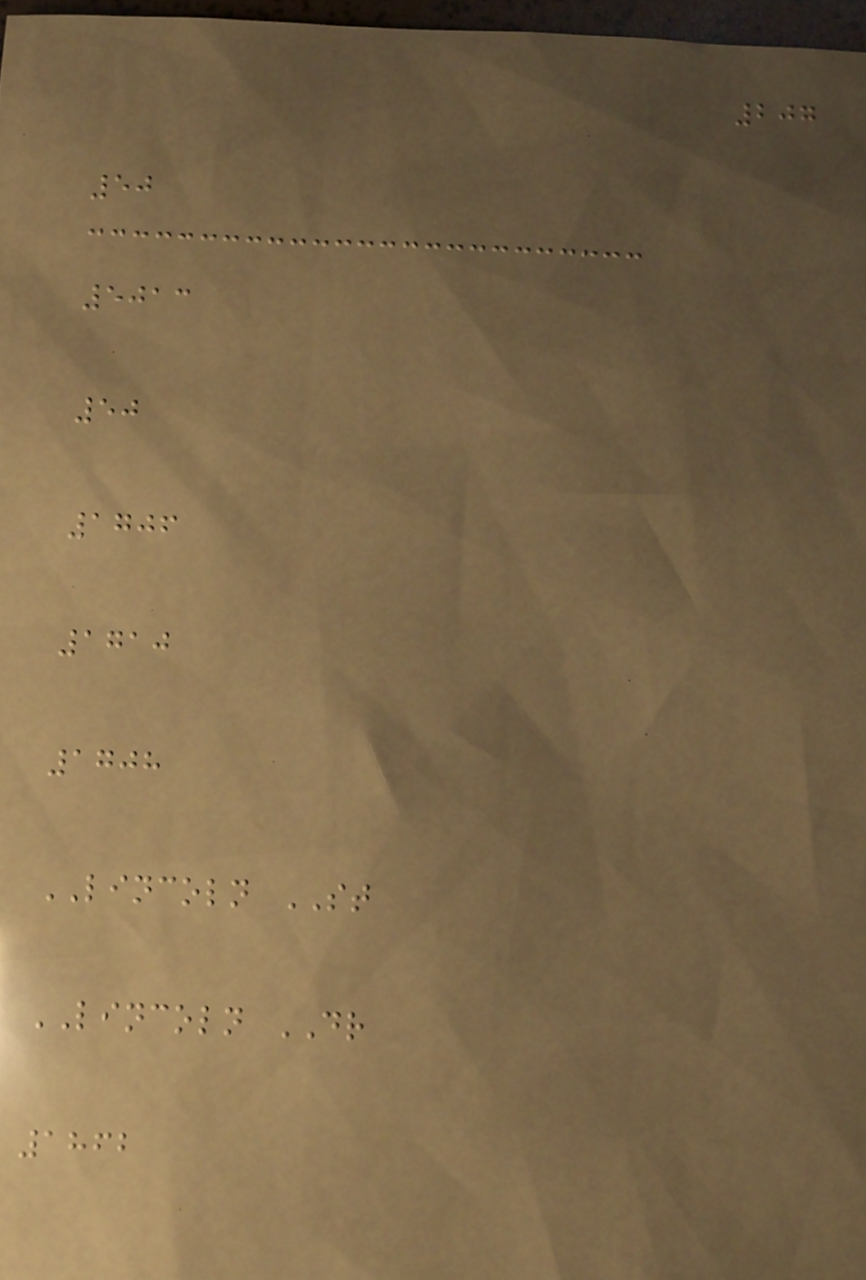207
50
5013
50
1706
1710
1708
LINCOLN ST
LINCOLN DR
1862
